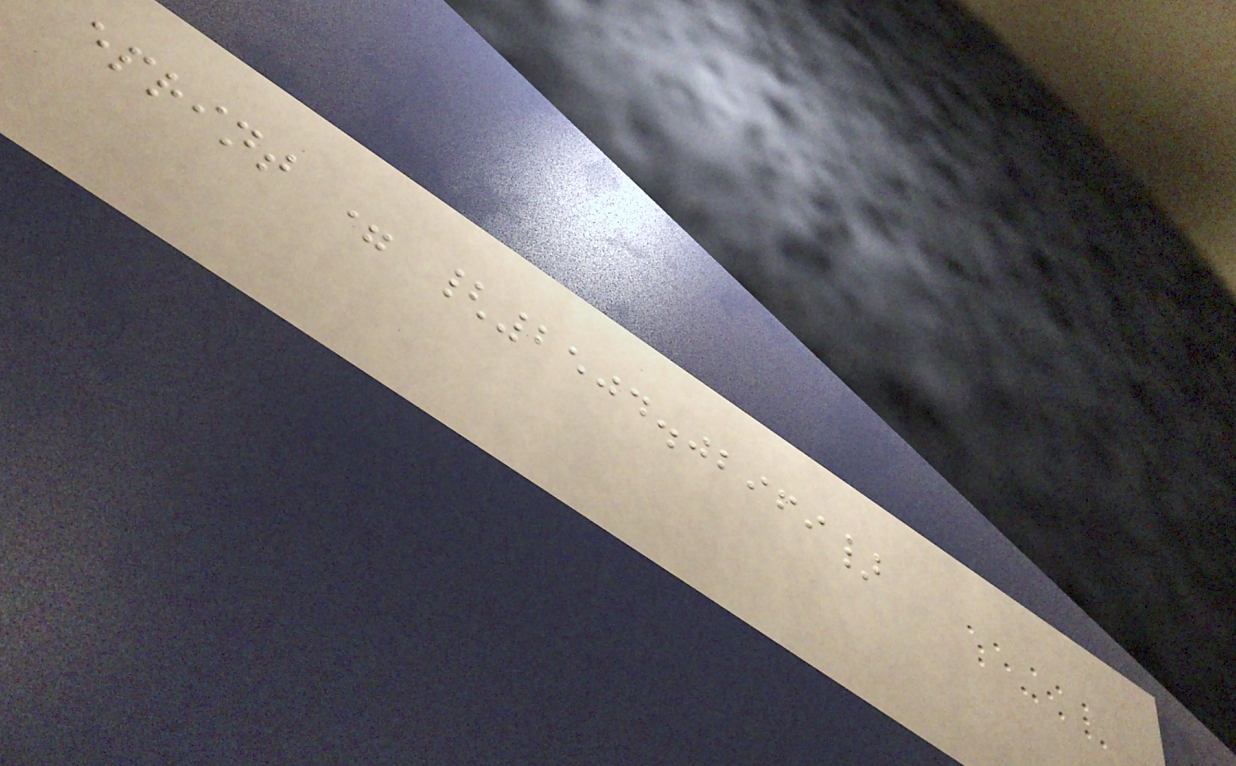eprint = {2504.02969}
